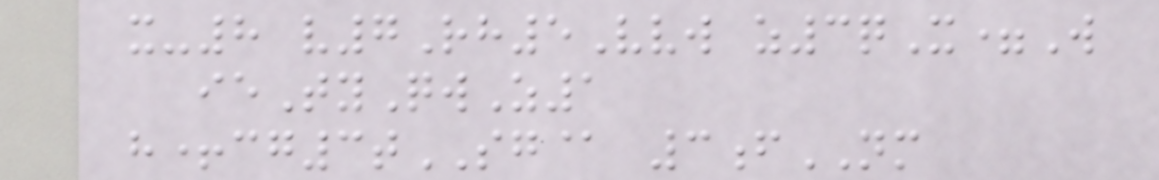x-8 v7Rh5Vvw z3qX=W
ieTyQwZ1
h+cg3tSG@ 3fNM
